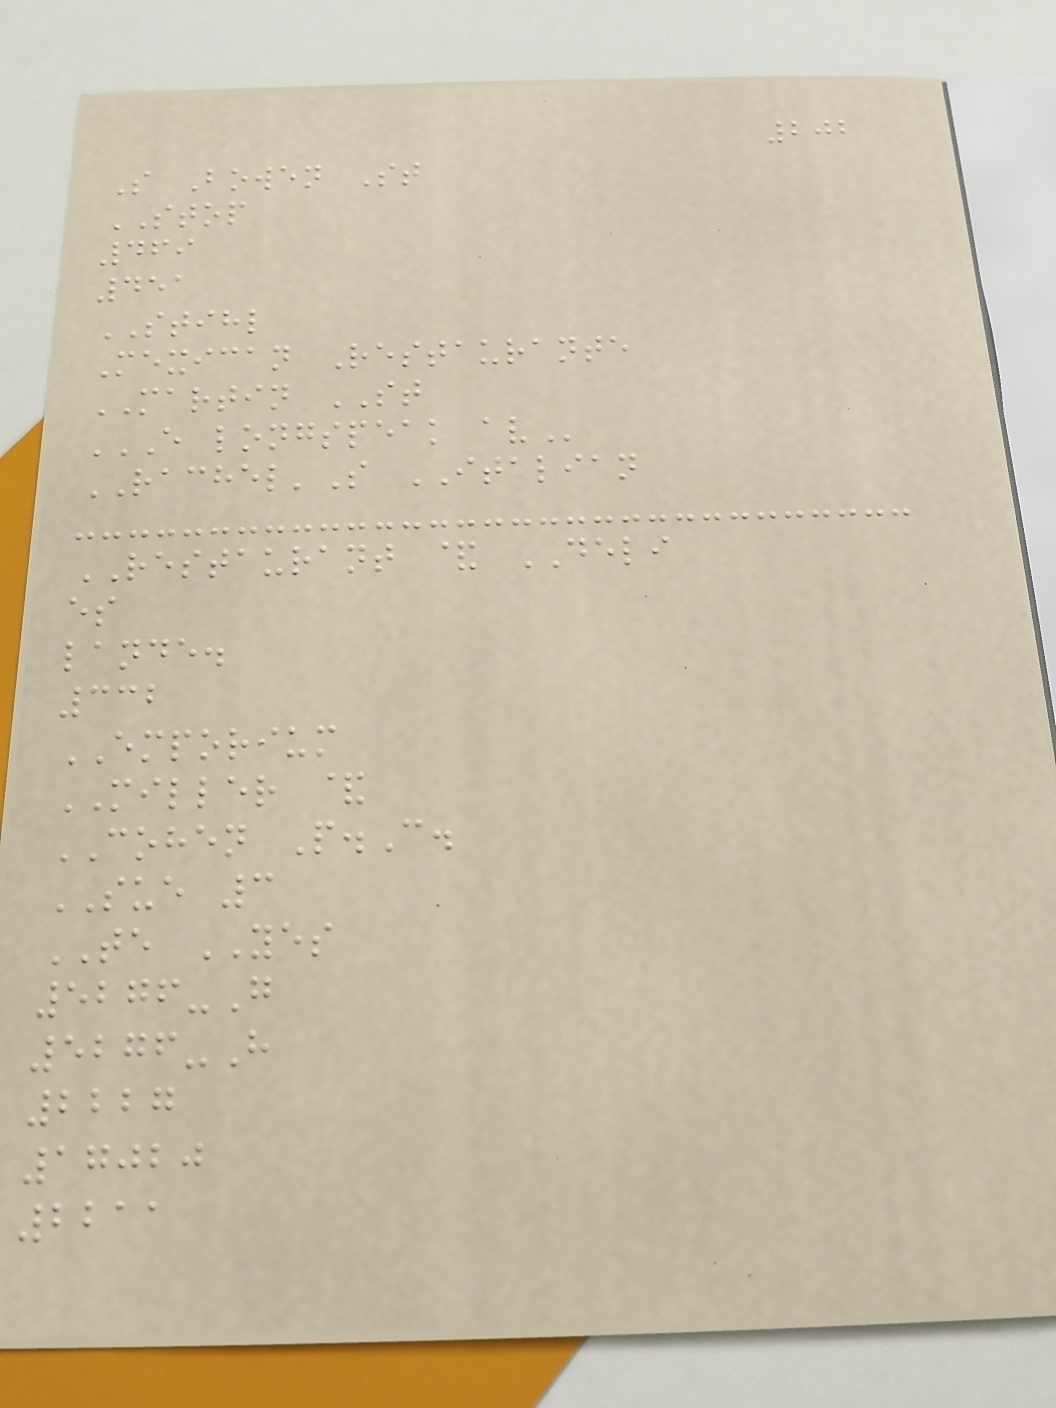202
S Bowen St
STOP
469
451
STIHL
Mexican Restaurante
MARTIN ST
E LONGSPEAK AV
RACHEL'S ITALIAN
RESTAURANT & DELI
es
lande.
332
EMPORIUM
MILLER &
COHEN P.C.
SUE 3
TE YES
5276-G
5276-H
2227
17020
2211
